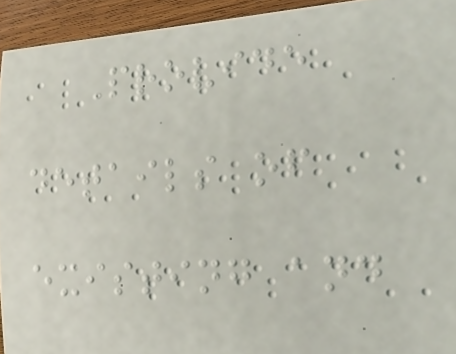Provide
details of
existing and
